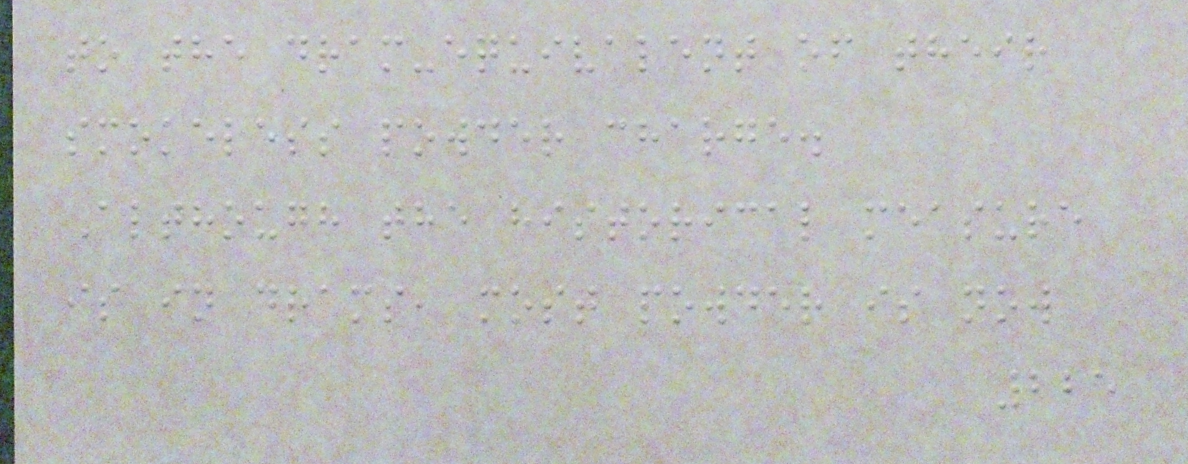to the dram-equivalent of their
smokeless powder charge.
Although the historical measure
is in drams, most powder is now
225
